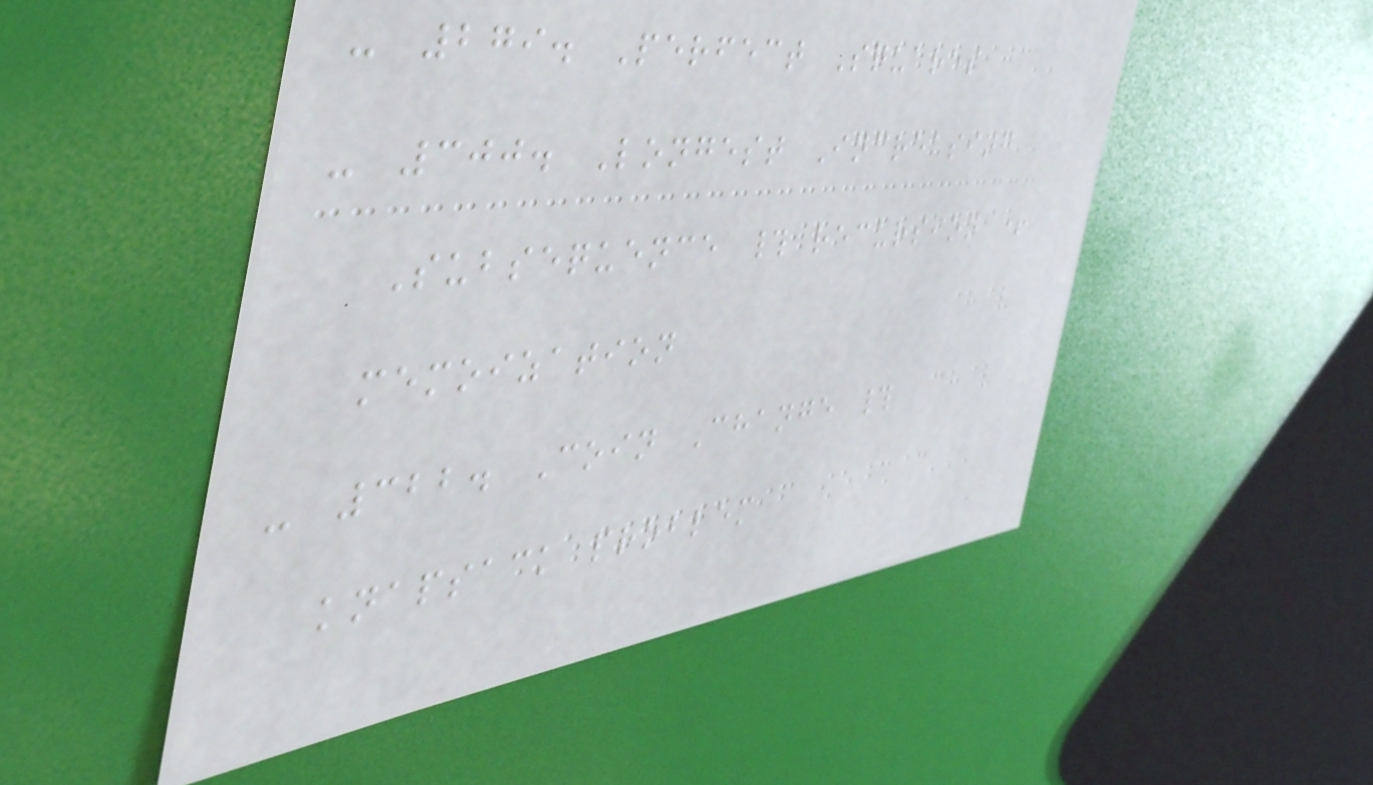- 279. Perfect Squares
- 300. Longest Increasing
Subsequence # recursion +
memoization
- 322. Coin Change #
knapsack problem
